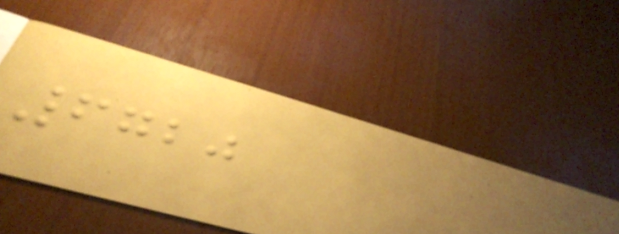6720
